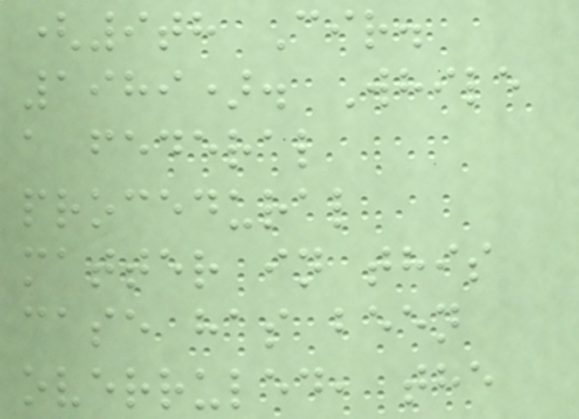(9th Cir.
1989). While
a federal
procedural
matter in this
case has been
overruled, the
